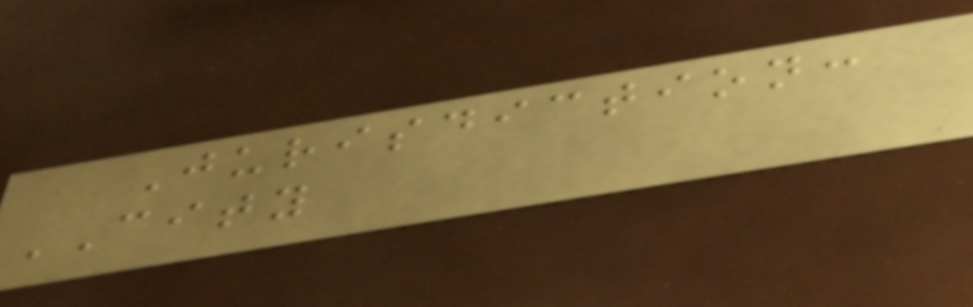Jurisdiction:
CITY
